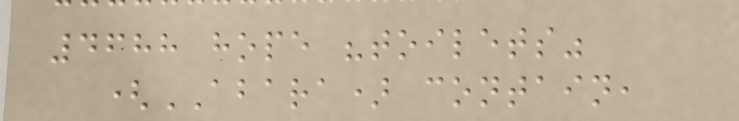4688 hope "toilets"
(ABARA) contain,
